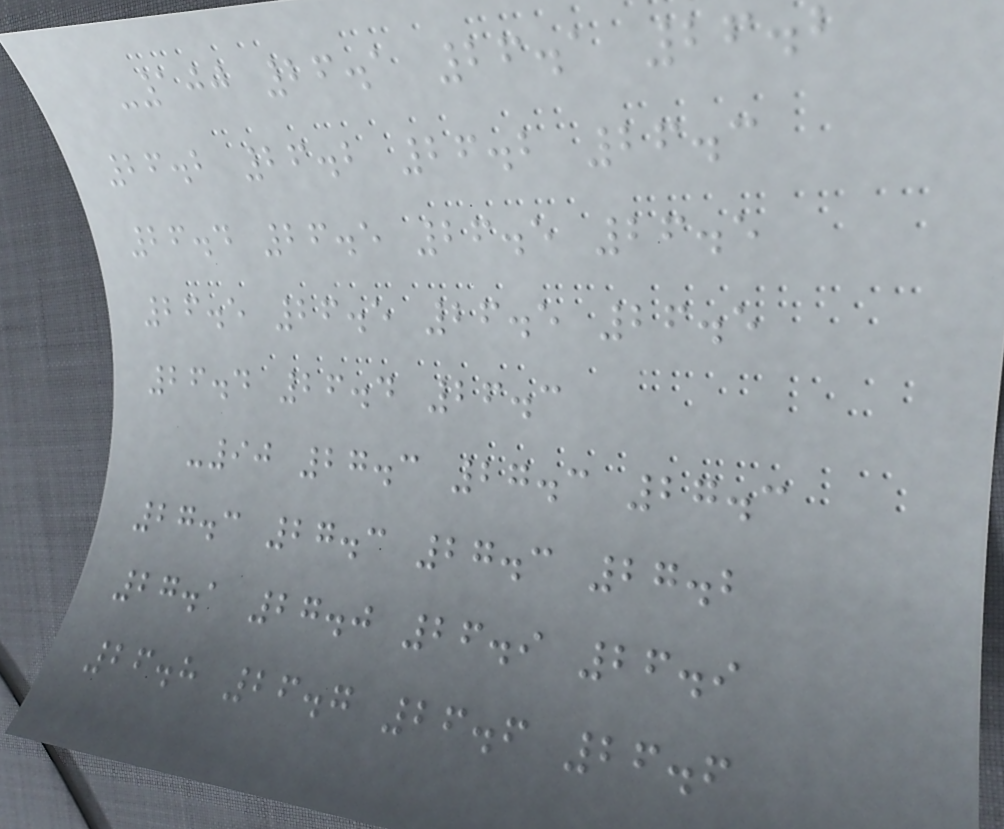-100 26.1 26.1 26.2
26.2 26.2 26.2 26.3
26.4 26.5 26.5 26.5
26.5 26.5 26.5 26.5
26.4 26.4 26.3
-90 27.3 27.3 27.3
27.3 27.3 27.3 27.2
27.1 27.0 26.9 26.9
26.8 26.7 26.6 26.6
